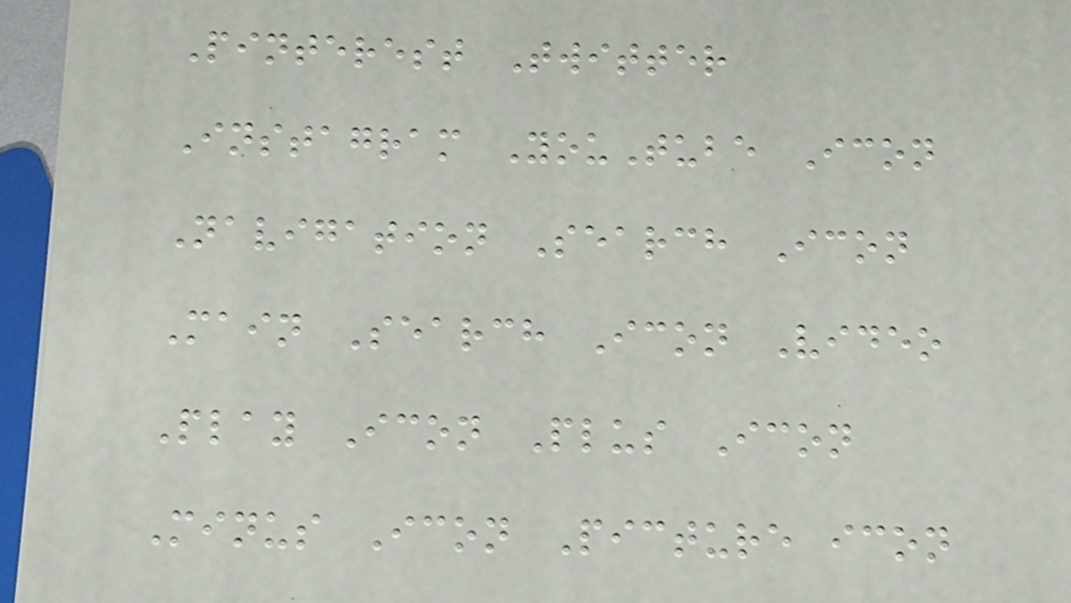Pinterest Twitter
Instagram YouTube Icon
Navigation Search Icon
Main Search Icon Video
Play Icon Plus Icon
Minus Icon Picture icon
